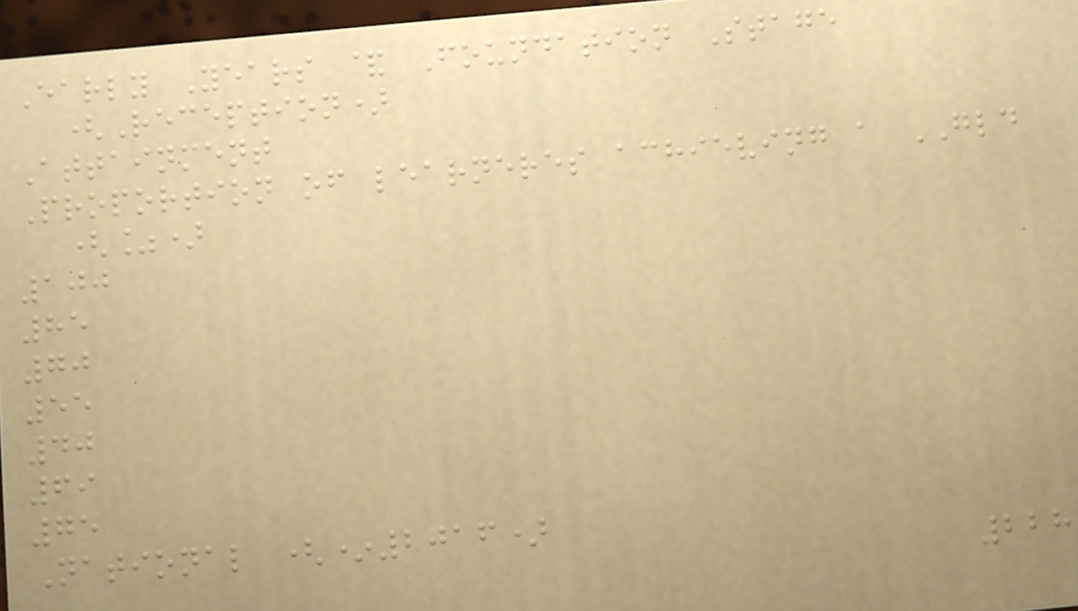Early Years & Foundation Stage
(Reception)
Attainment
Proportion of learneres achieving a GLD
(%)
100
85
70
55
40
69
75
National (*2016)
228
